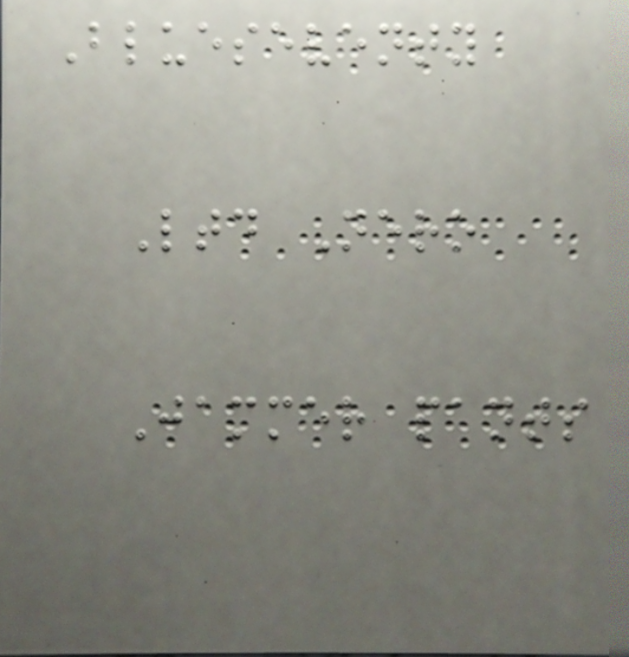Blueseventy
Ltd Nero
Jammer pants
